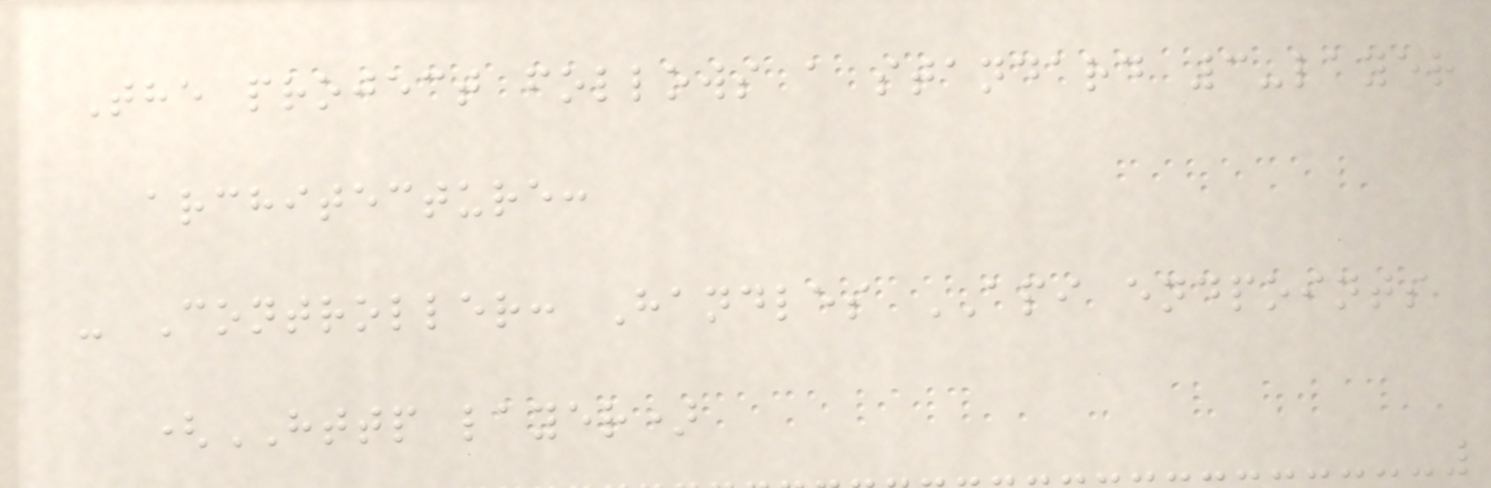The project follows a standard 3-layer
architecture:
- Controller: Handles API endpoints
(HTTP layer)
